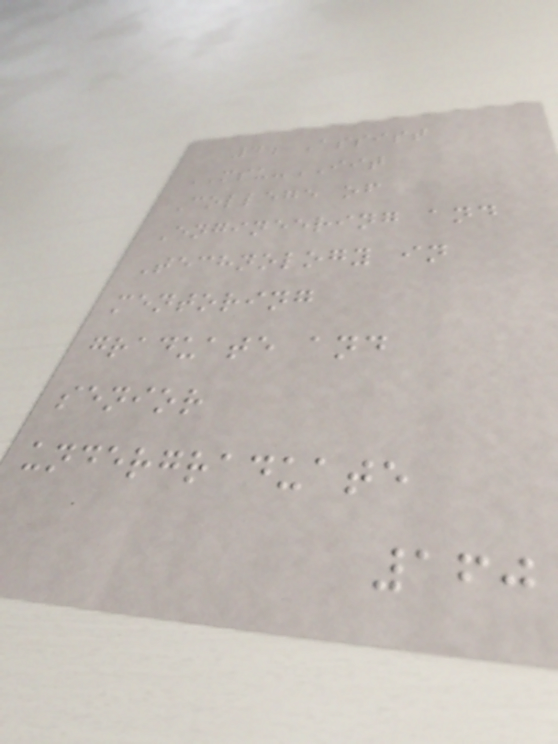4. Assist
MSU-IIT
College of
Engineering and
Technology in
mentoring
graduate and
senior
undergraduate
160
